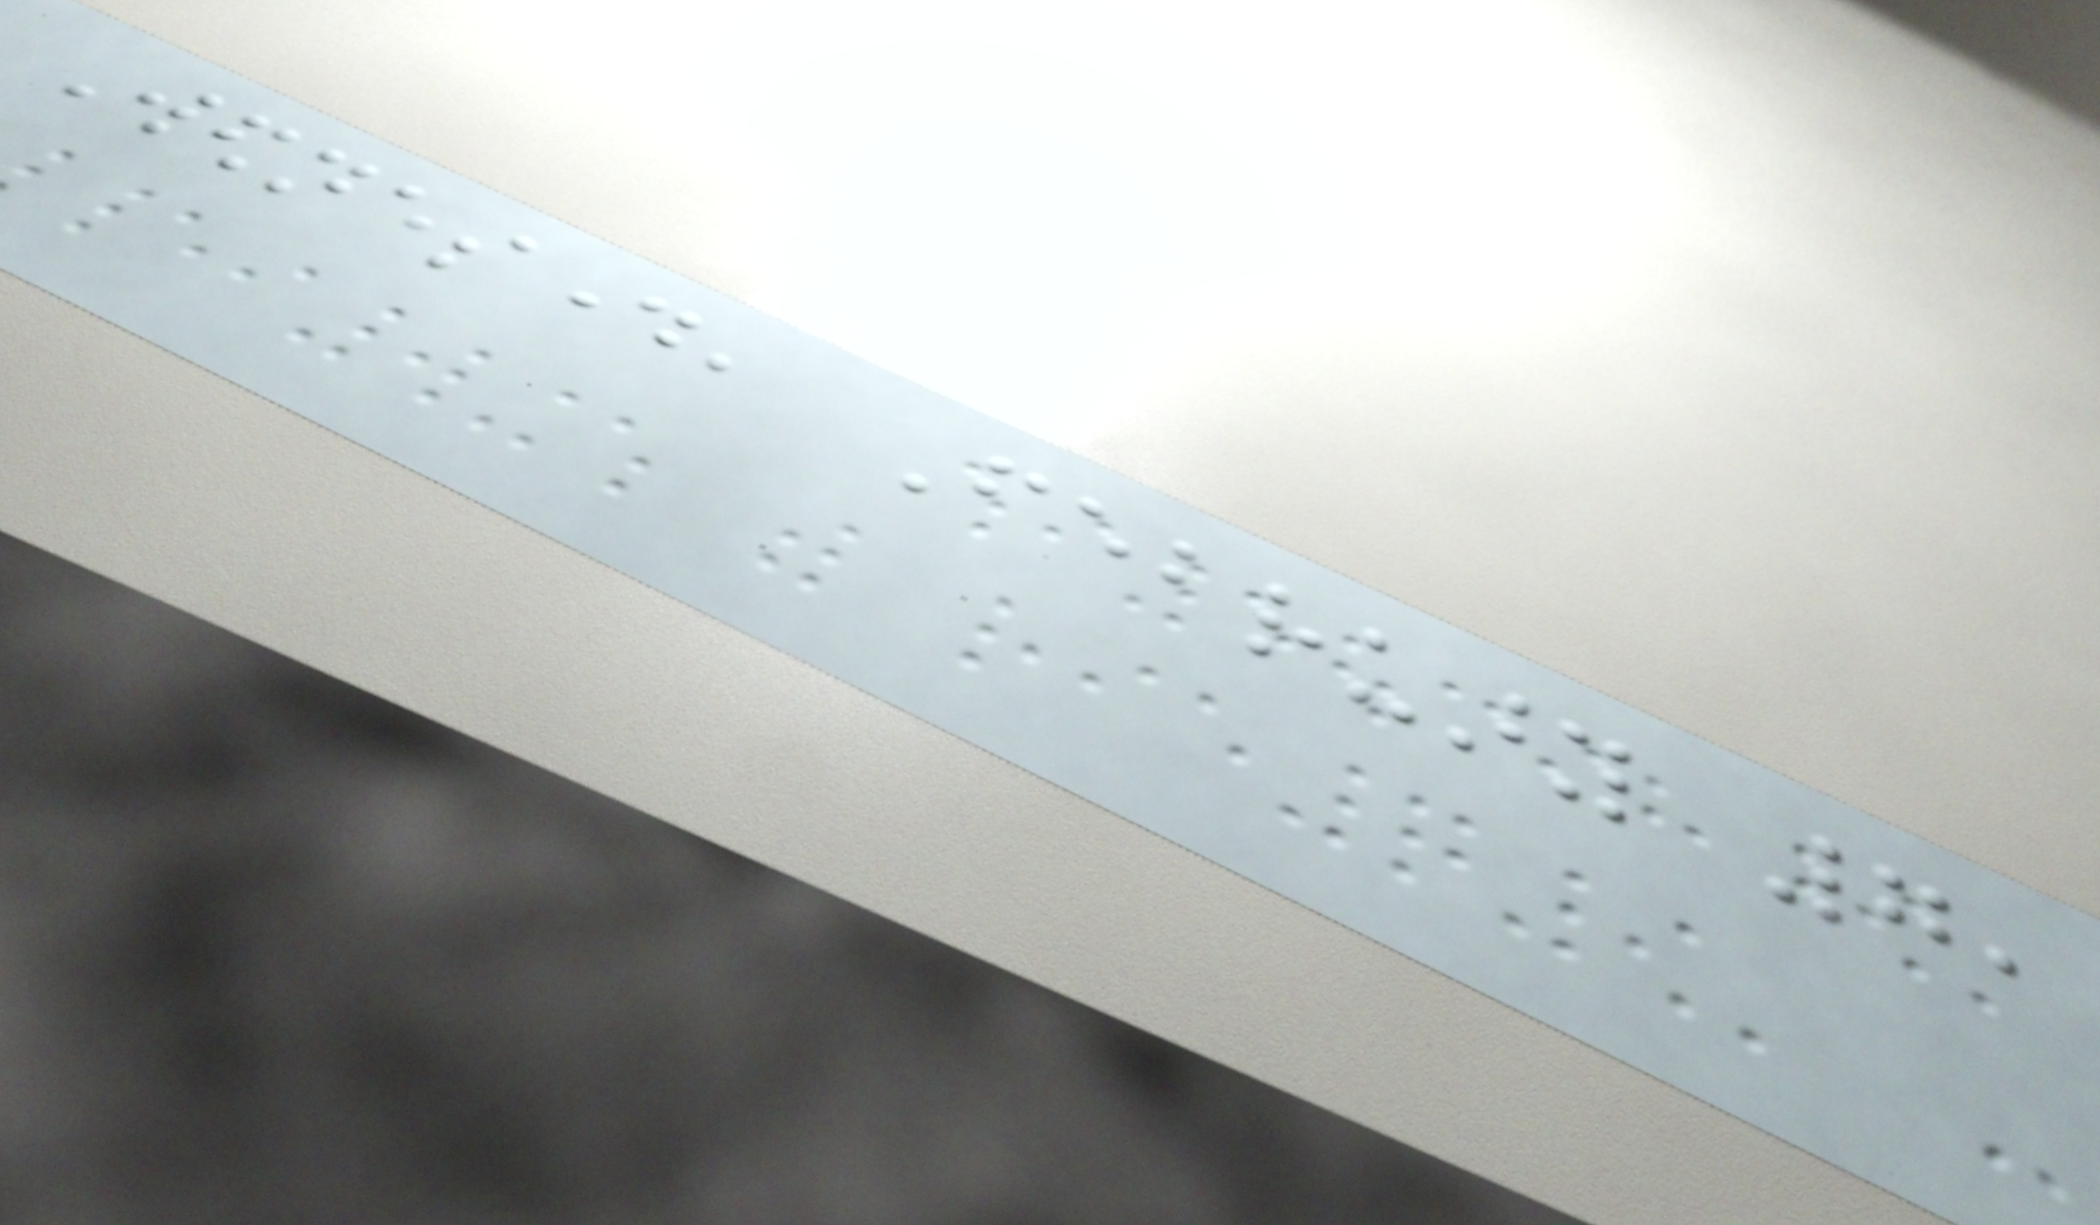Wednesday, February 7,
